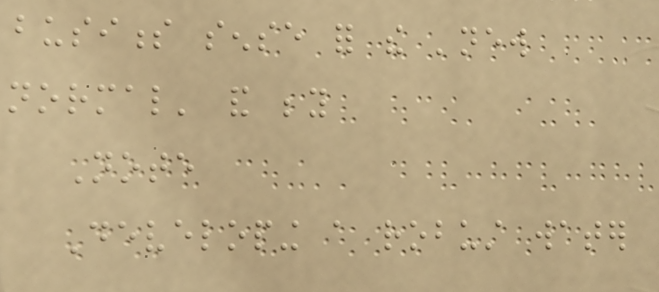business sense for the 'new
normal' and beyond
Note
Developing a robust water
